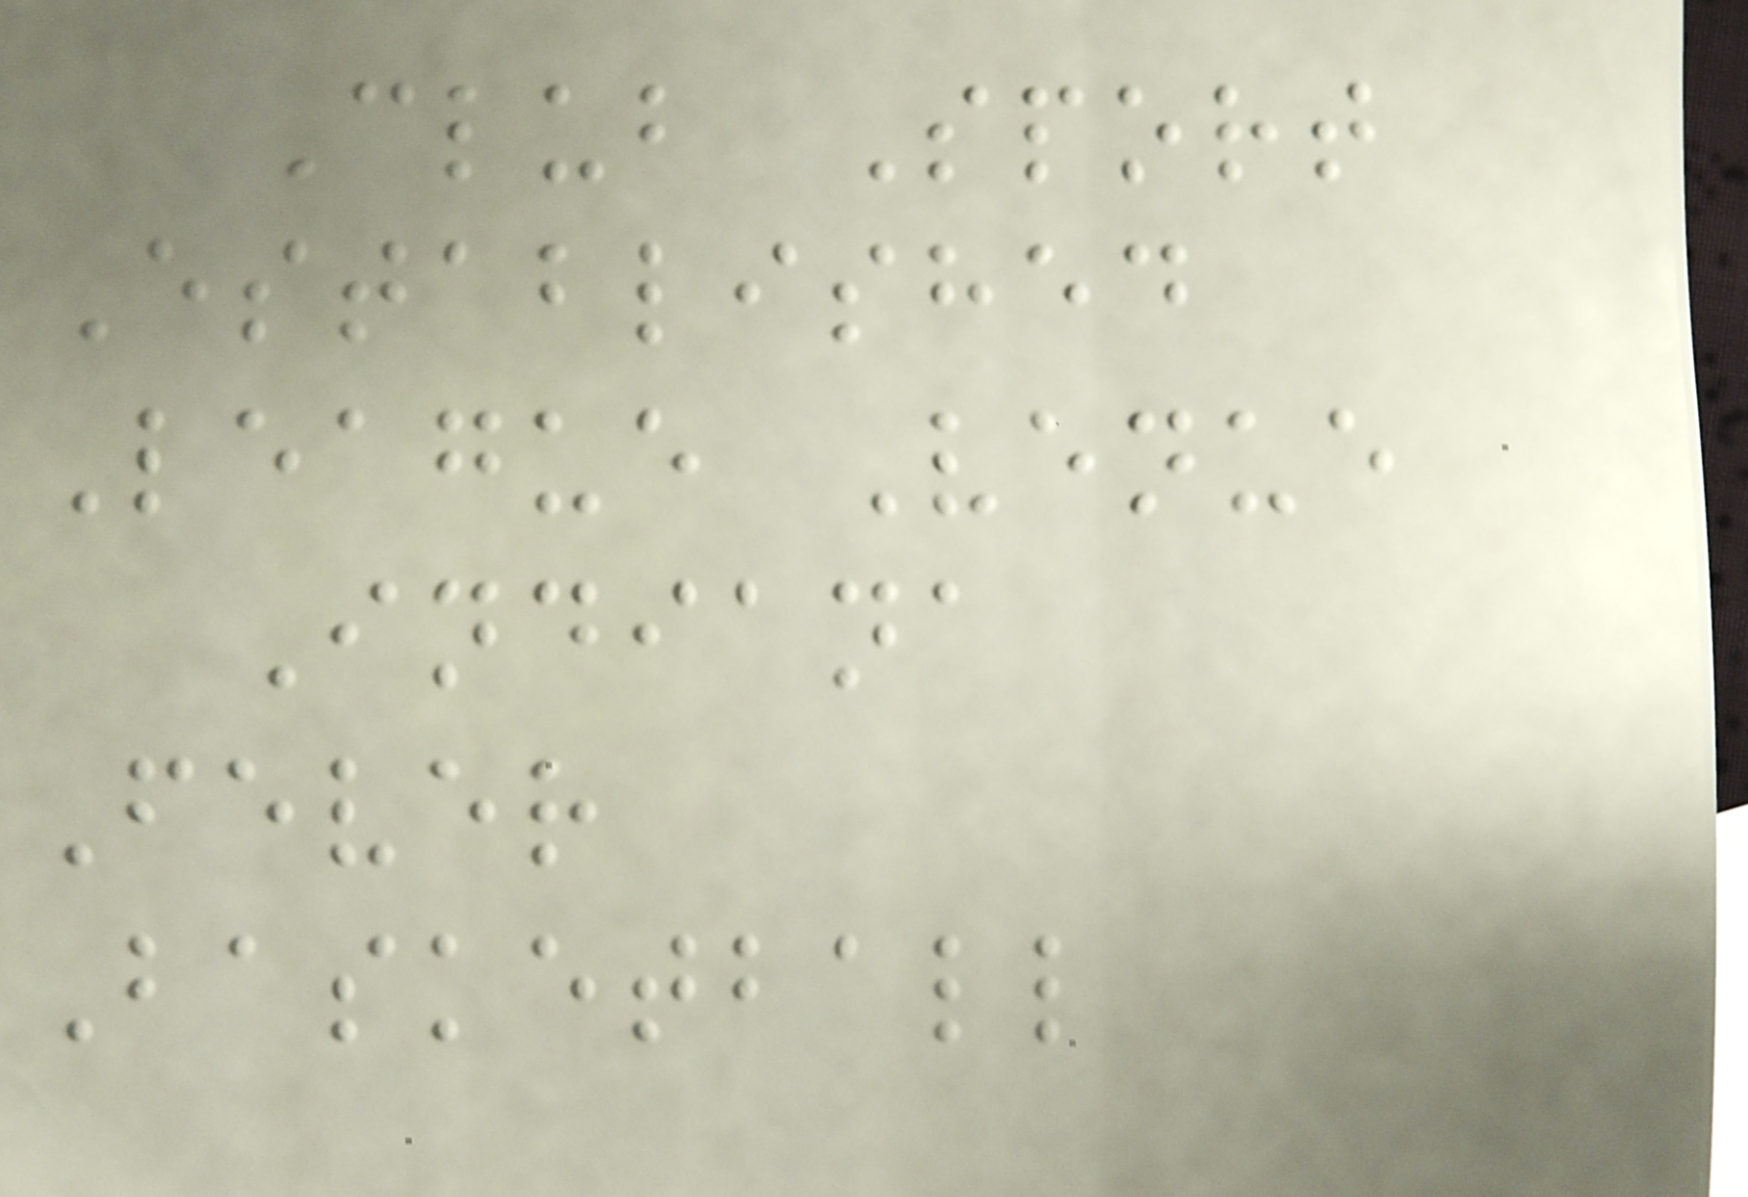Club Sport
Established
League Venue
Indiana
Fever
Basketball
